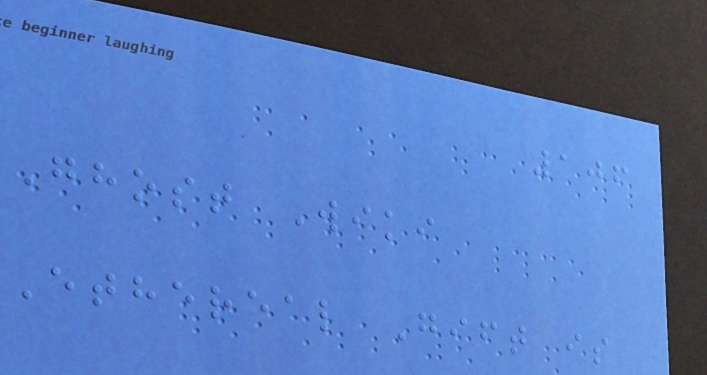106
Ghost Wiki
Ethereal Gift is
